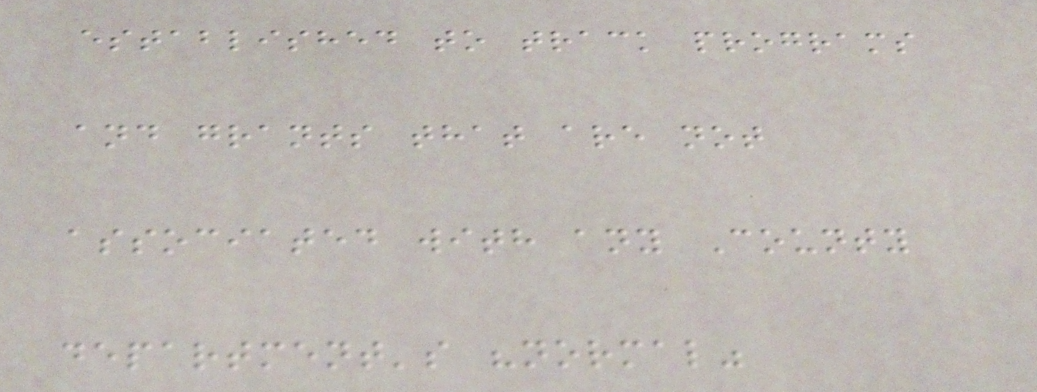established to track programs
and grants that are not
associated with any County
department's "normal"
